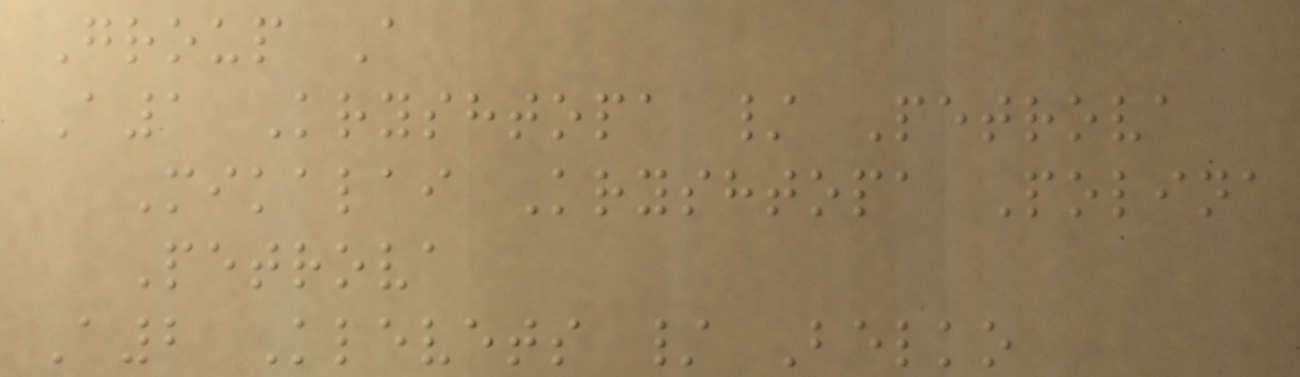Group A
A1 Kryshtopa / Petrova
Mikalai Kryshtopa Polina
Petrova
A2 Klevets / Belko
